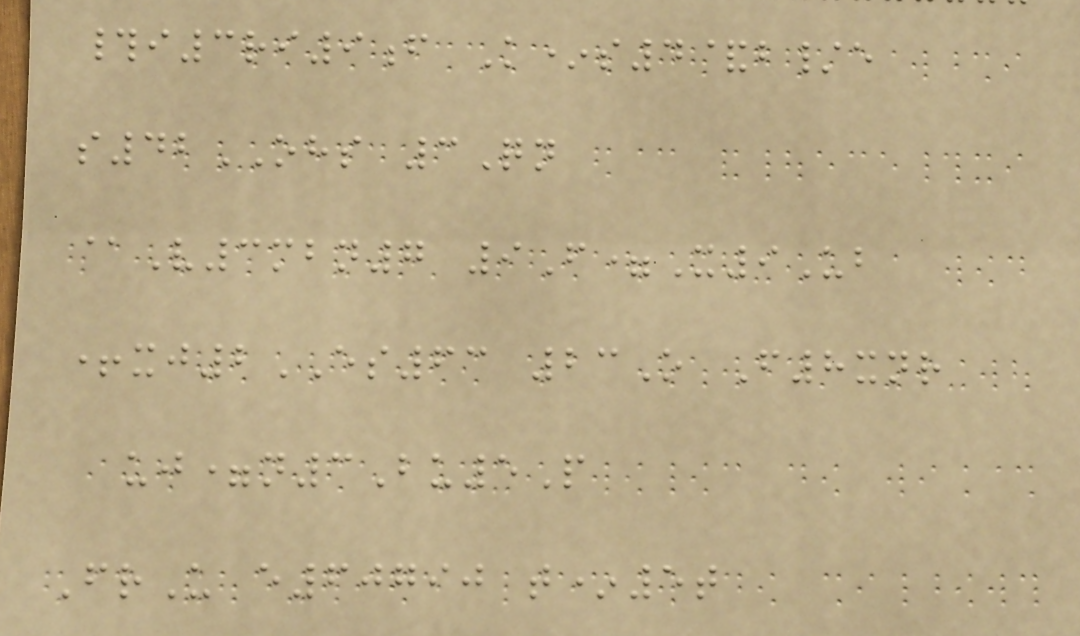#i3ri9f K*s4&b/e
s42OHS 3Qn
@V3mbn7 9F=X9Ub
+xj2ES63 23O F8xnr
uj=n3Bu5P
FrU e60790 t*5t
